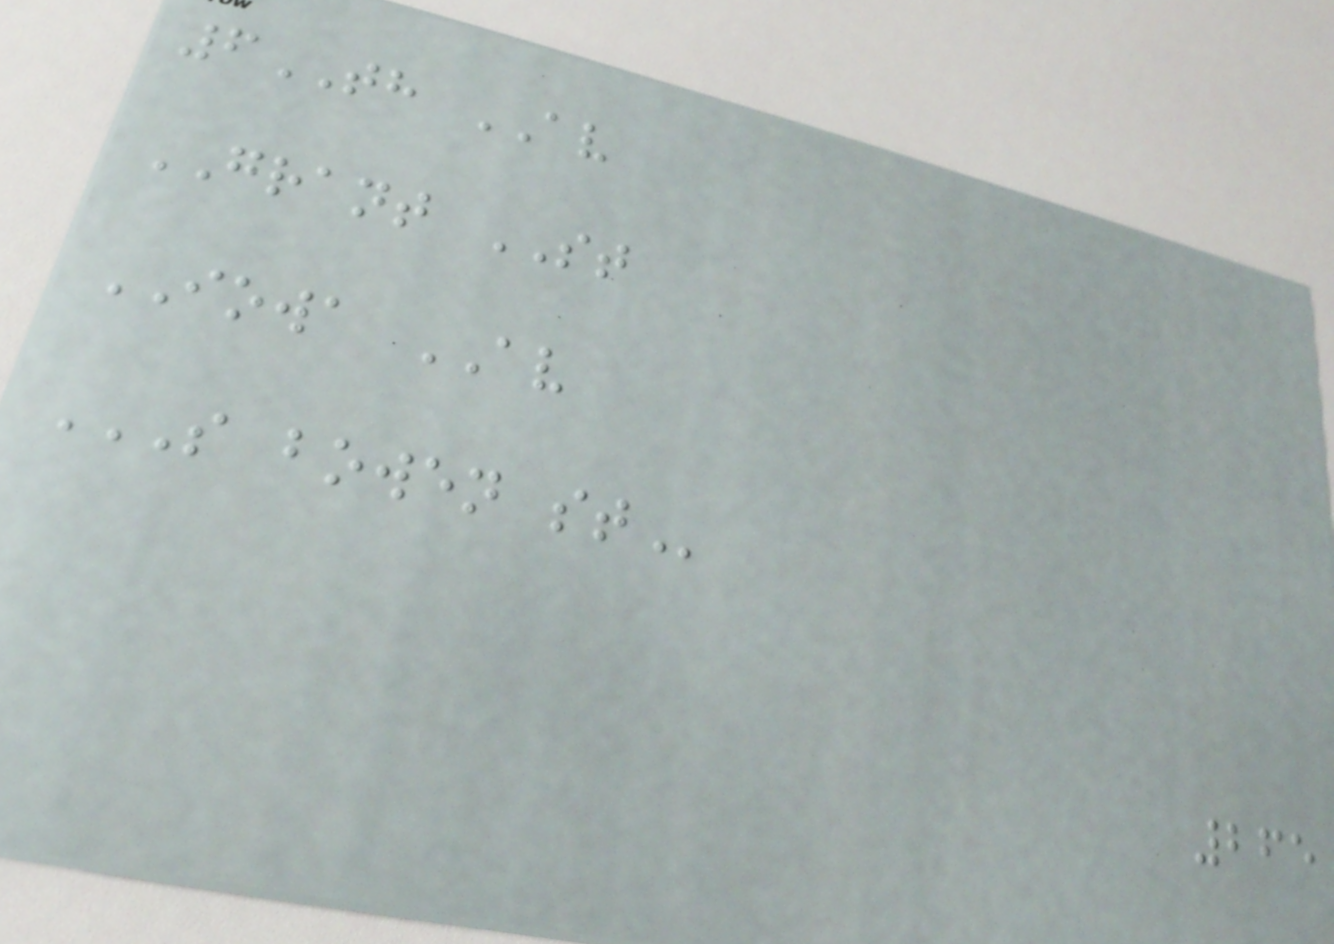6TH AV
GRANT ST
IOWA AV
S BOWEN ST
265
